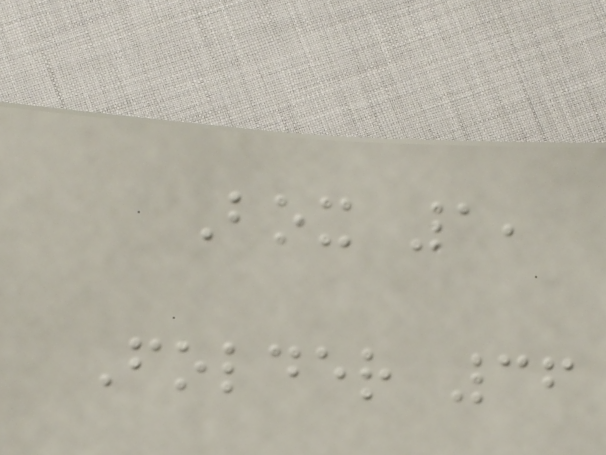Box 1,
Folder 36
